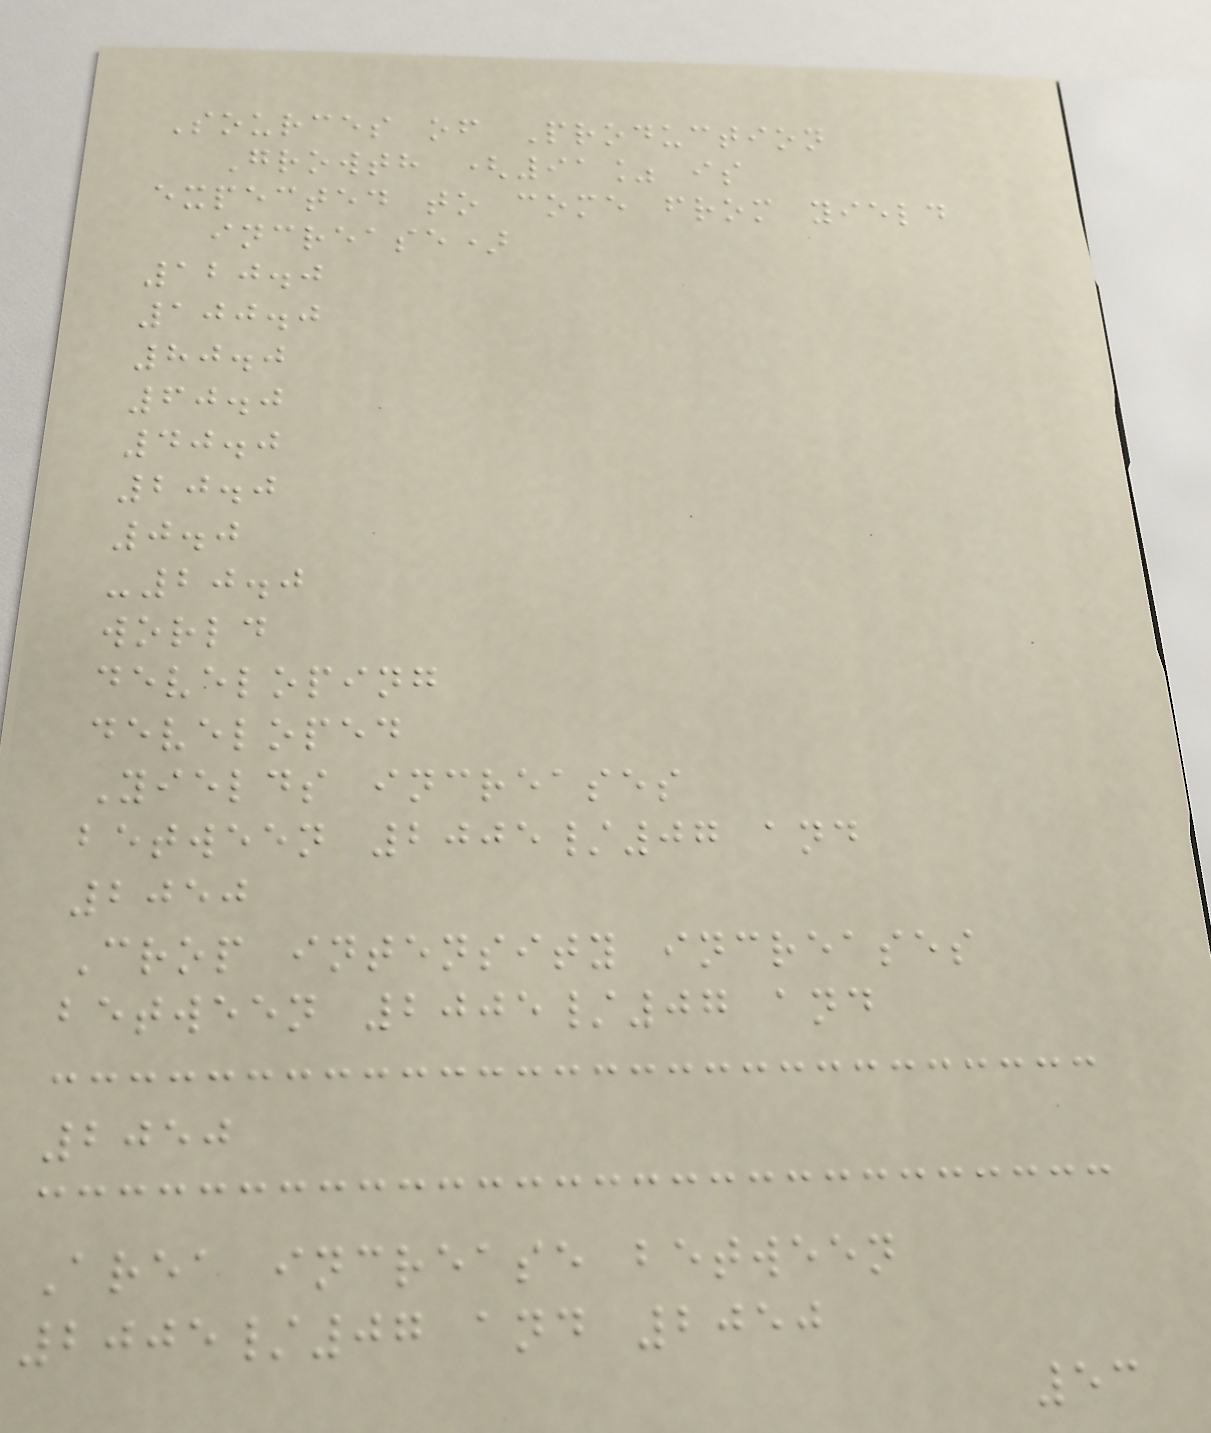Sources of Production
Growth (91% is
expected to come from yield
increase)
120.0
100.0
80.0
60.0
40.0
20.0
0.0
-20.0
world
developing
developed
Yields increases
between 2005/07 and
2050
Crop intensity increases
between 2005/07 and
2050
Area increase between
2005/07 and 2050
53
